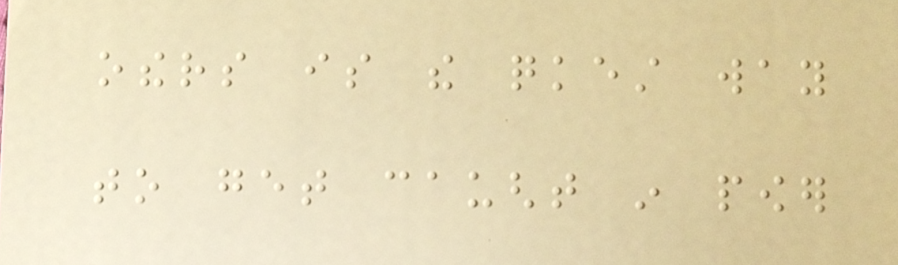others is the quickest way
to get caught in power
